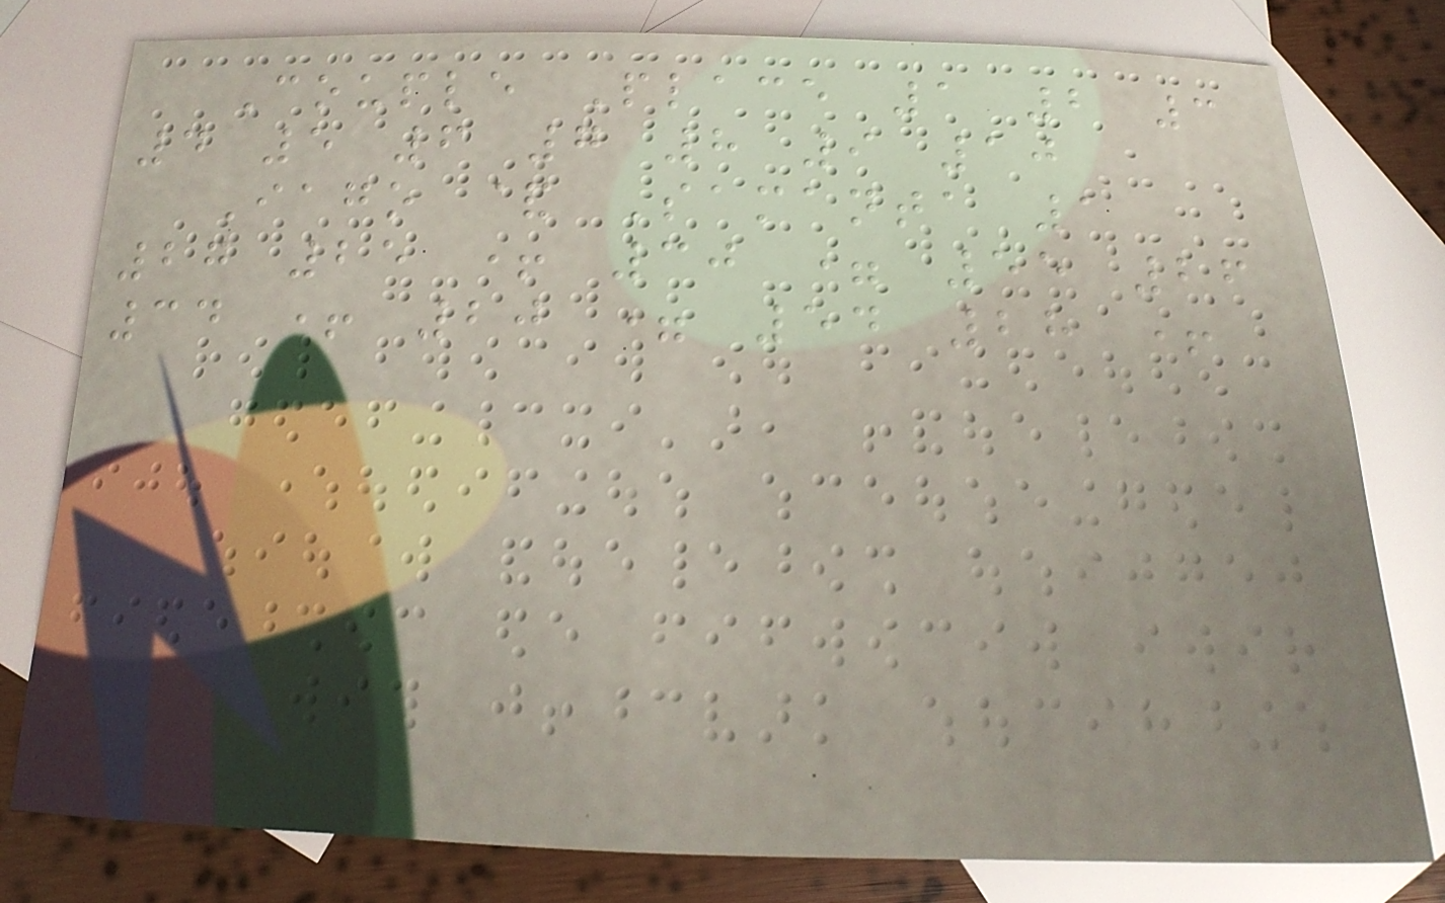Couple Place 1 2 3
4 5 6 7 8 9 10
Iago & Samanta 1
27 25 + 30 = 55 26
34 + 20 = 54 28 +
